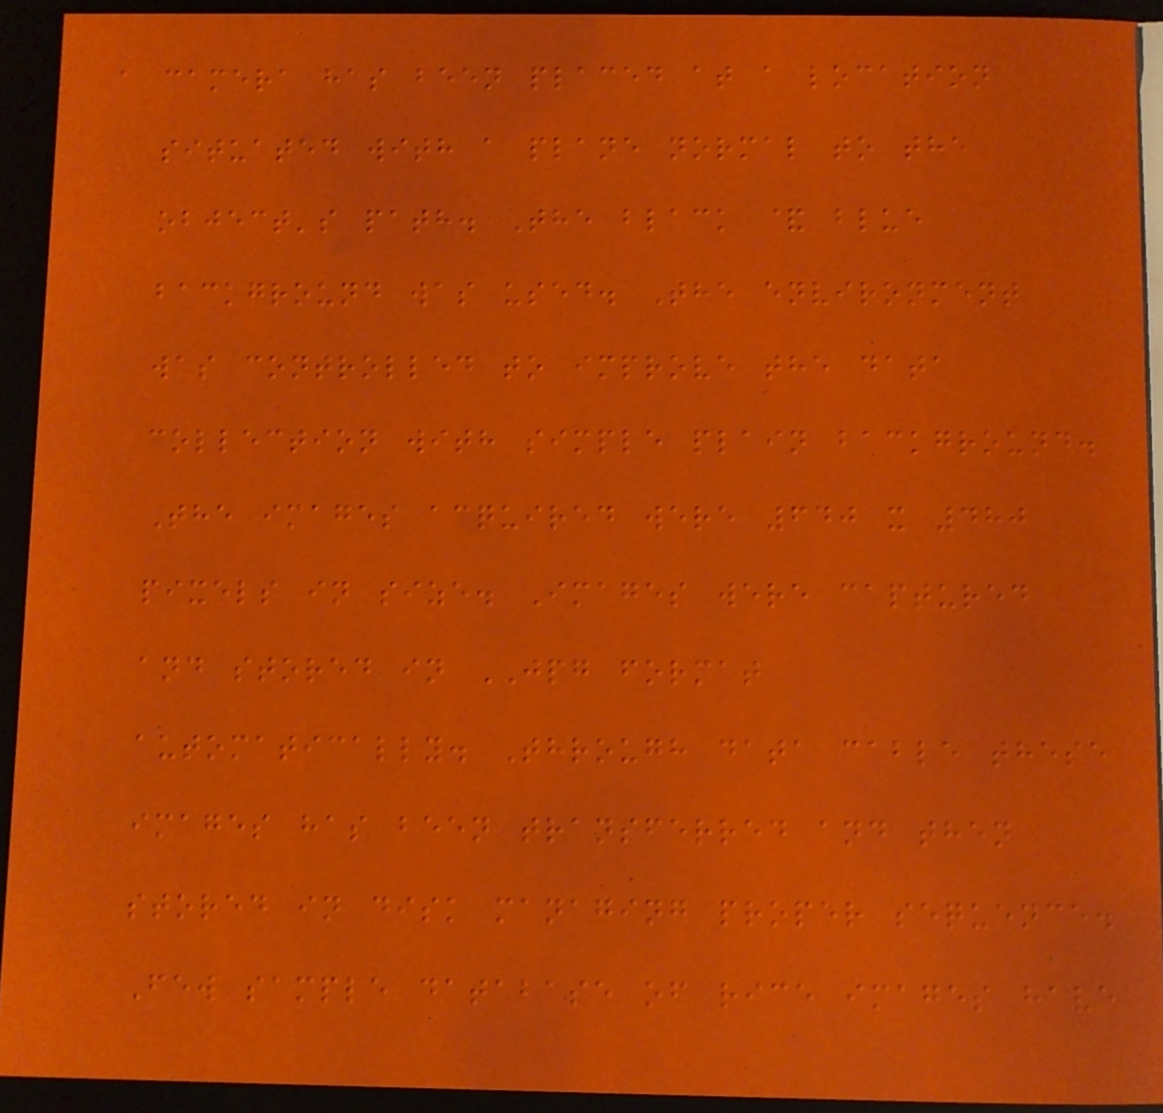a camera has been placed at a location
situated with a plane normal to the
object's path. The black & blue
background was used. The environment
was controlled to improve the data
collection with simple plain background.
The images acquired were 640 x 480
pixels in size. Images were captured
and stored in JPG format
automatically. Through data cable these
images has been transferred and then
stored in disk managing proper sequence.
Few sample database of rice images have
